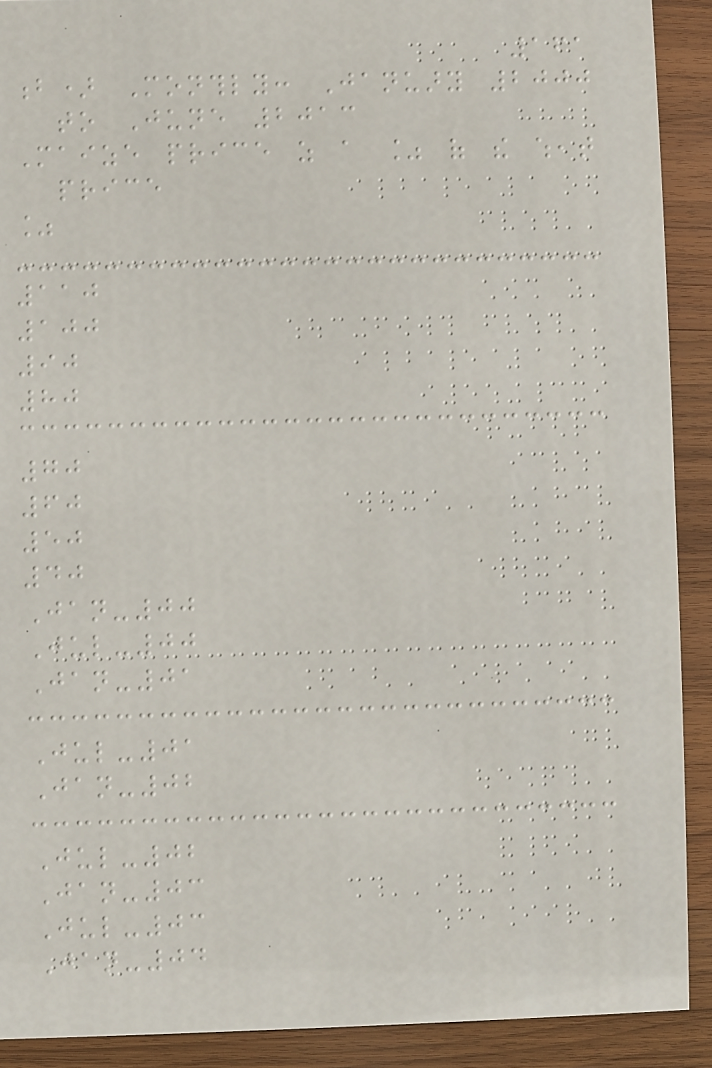161
b) Monthly: January 2000
to June 2013
Maize price as a % of the wheat
price
%
110
100
90
80
70
60
50
40
Jan-00
Jul-00
Jan-01
Jul-01
Jan-02
Jul-02
Jan-03
Jul-03
Jan-04
